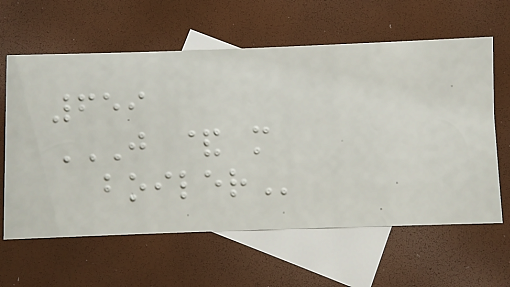659
J & M
BOILER
